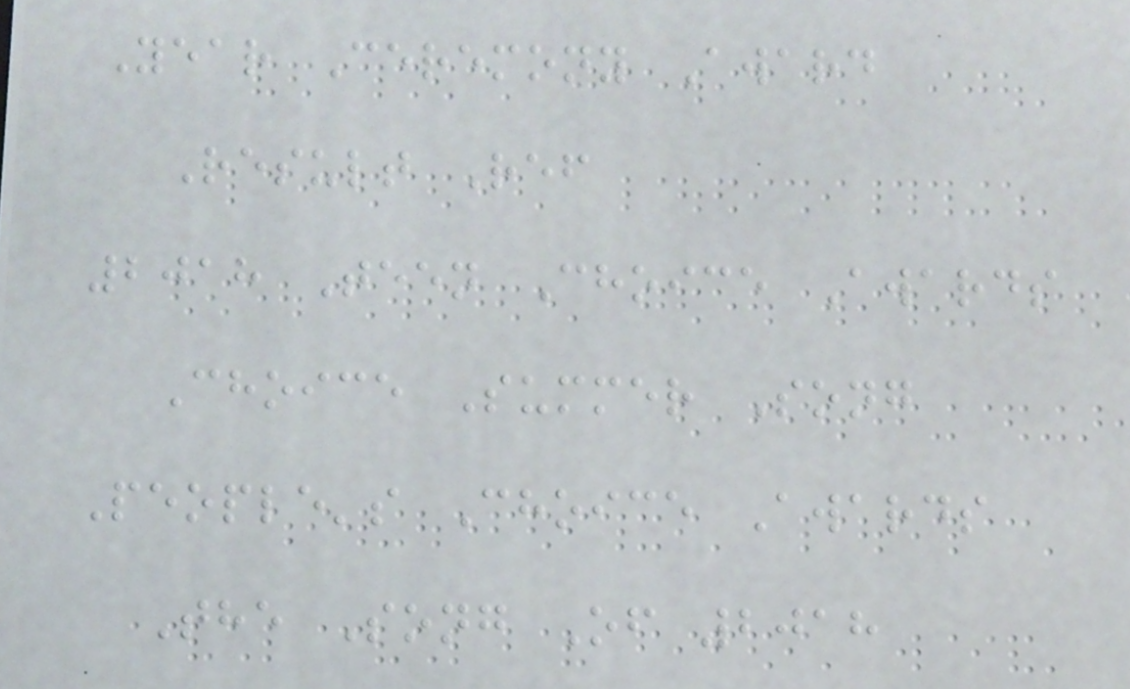Year Ceremony Award
Result Ref
2018 Teen Choice Awards
Choice Summer Song
People's Choice Awards
The Song Of 2018
